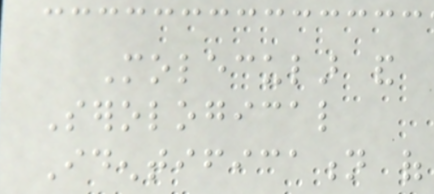Molecular and
Serological
Identification of
